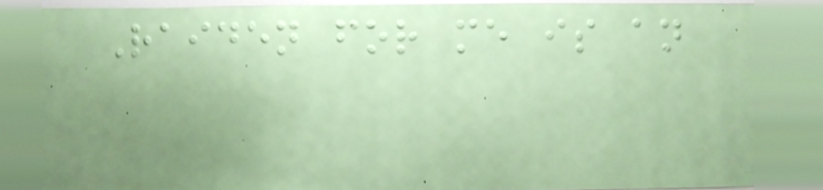Raiden for me is an
